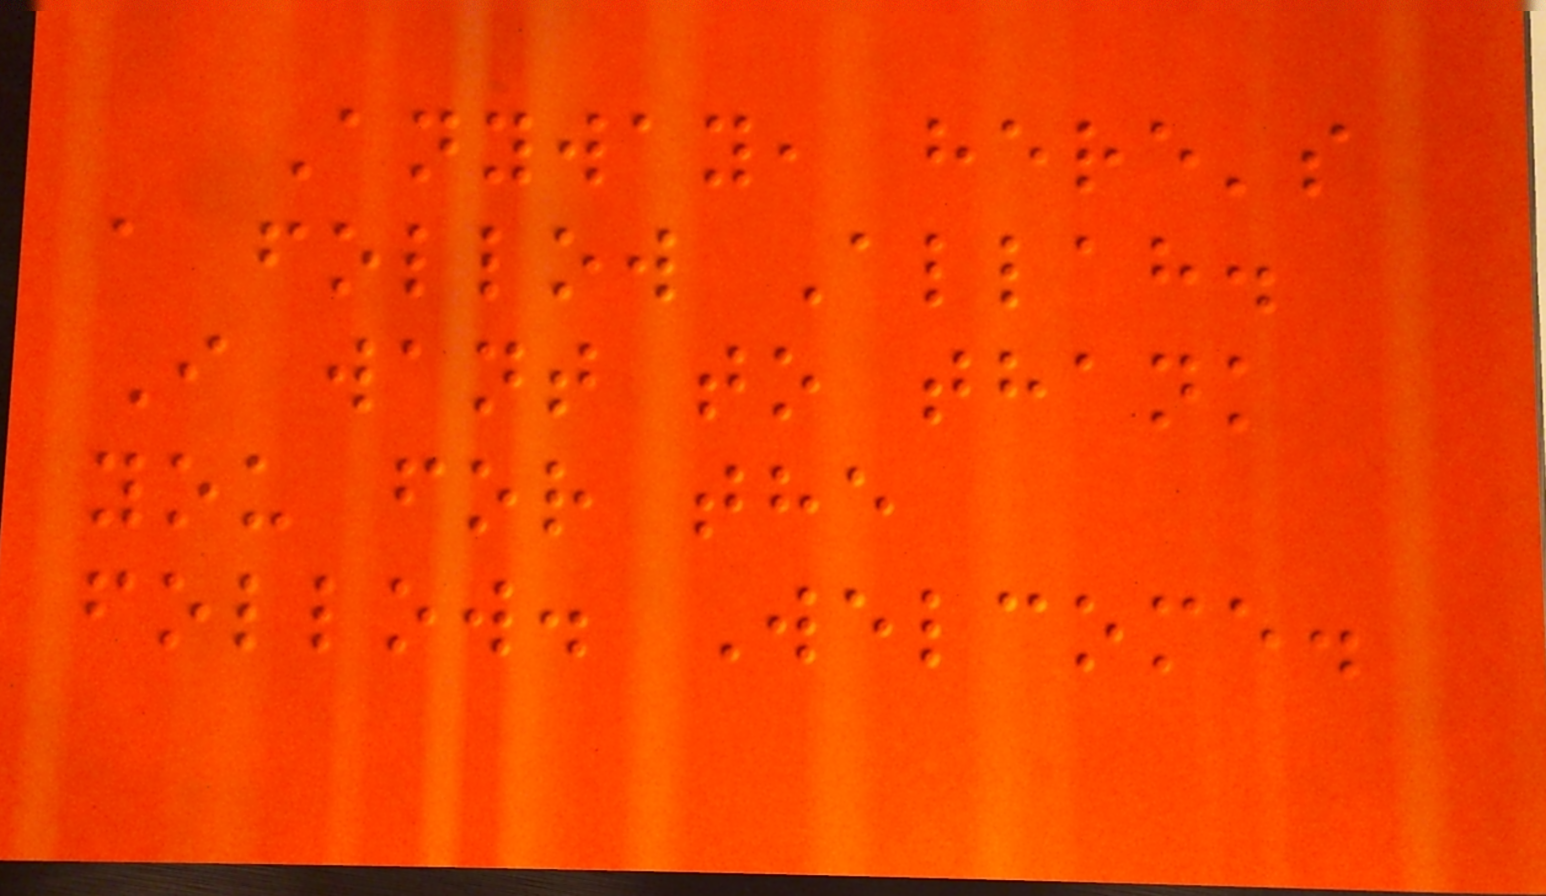Anyway, here's
a follow Allah.
I want to thank
you for the
follow. Welcome.
